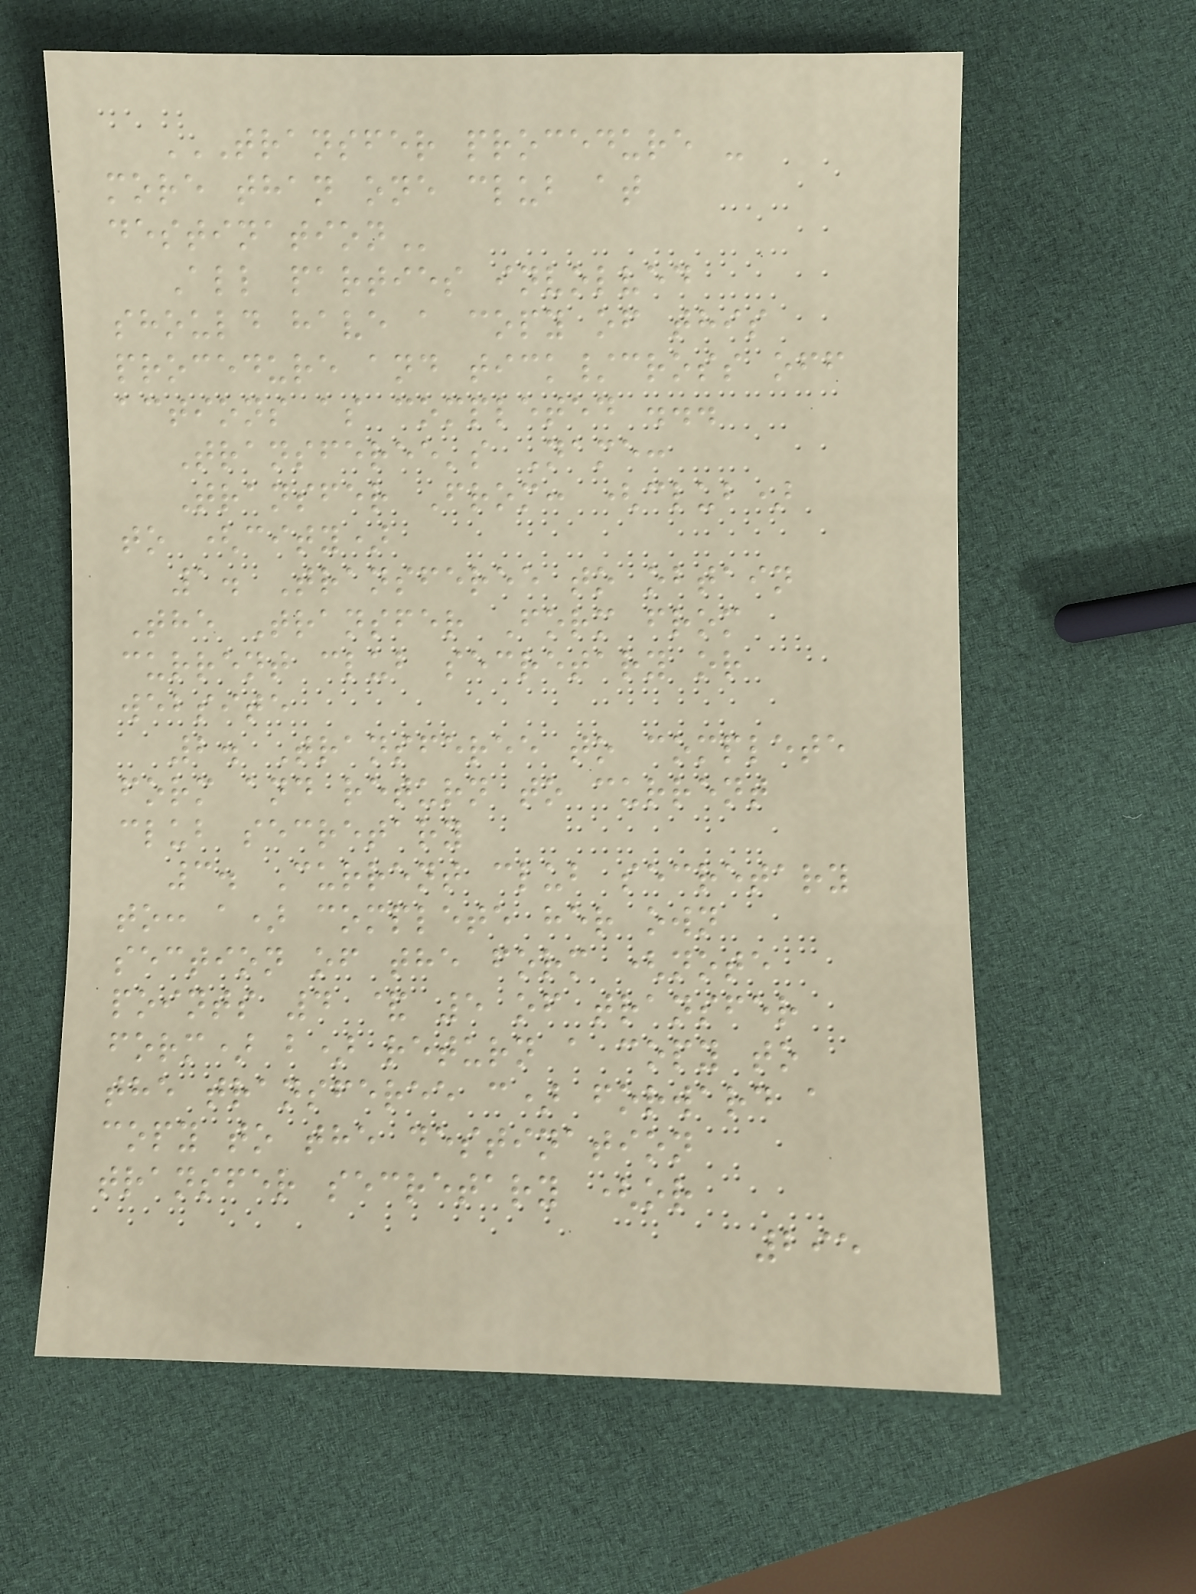TRANSFER PROCEDURE -
MORE THAN ONE CLUB AT
DESTINATION
All parties involved
should have a copy of this
procedure and tick/cross off
actions as completed ...
Transferee's Name:
Transfer From: (club)
to (city)
1. Transferee to obtain
The Transfer Form from
current club secretary or
website
2. Transferee to complete
form and return to current
club secretary
3. Current club secretary
to: a) complete her own
section of the form (note
points 4 & 5 of transfer
form) b) return a copy to
the transferee c) forward a
copy to the destination
transfer secretary (or
295
